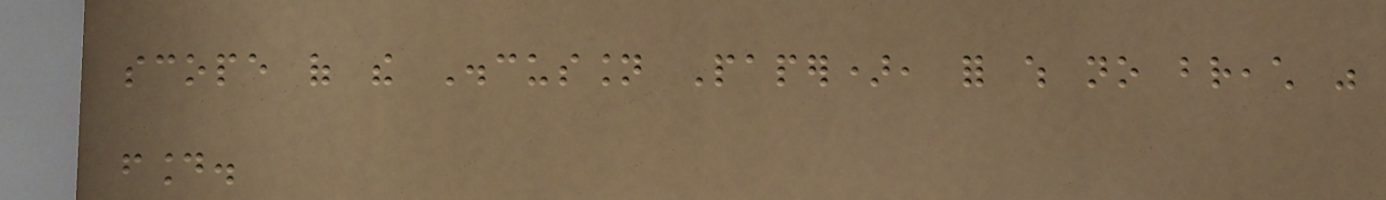scope of the Discussion Paper), for which no breach was
found.
